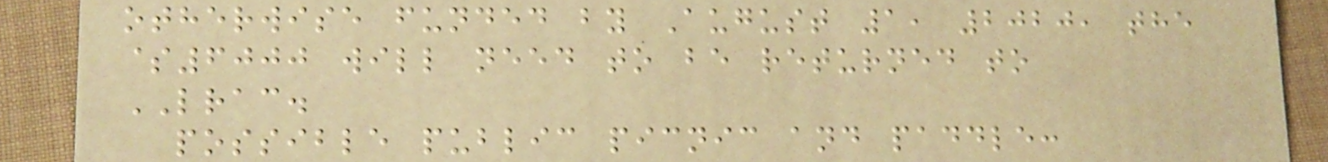otherwise funded by August 1, 2020, the
$6000 will need to be returned to
LRAC.
possible public picnic and paddle:
